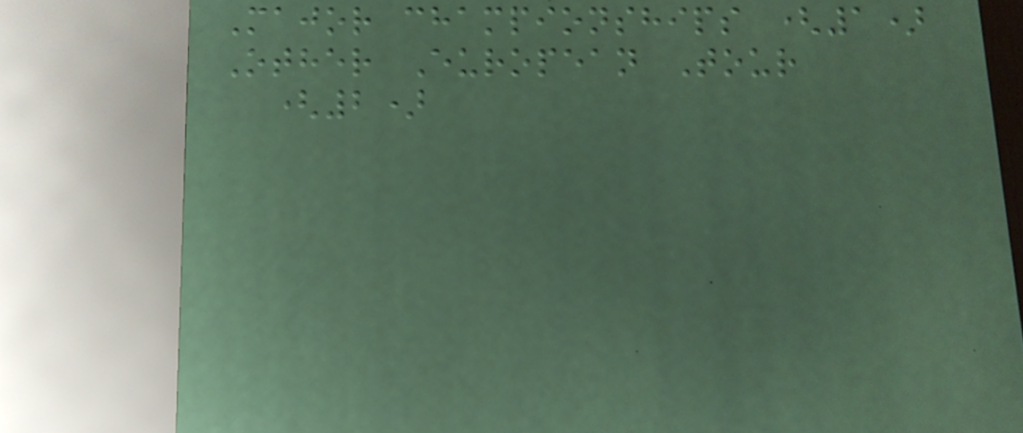Major championships (1)
Other European Tour
(2)
